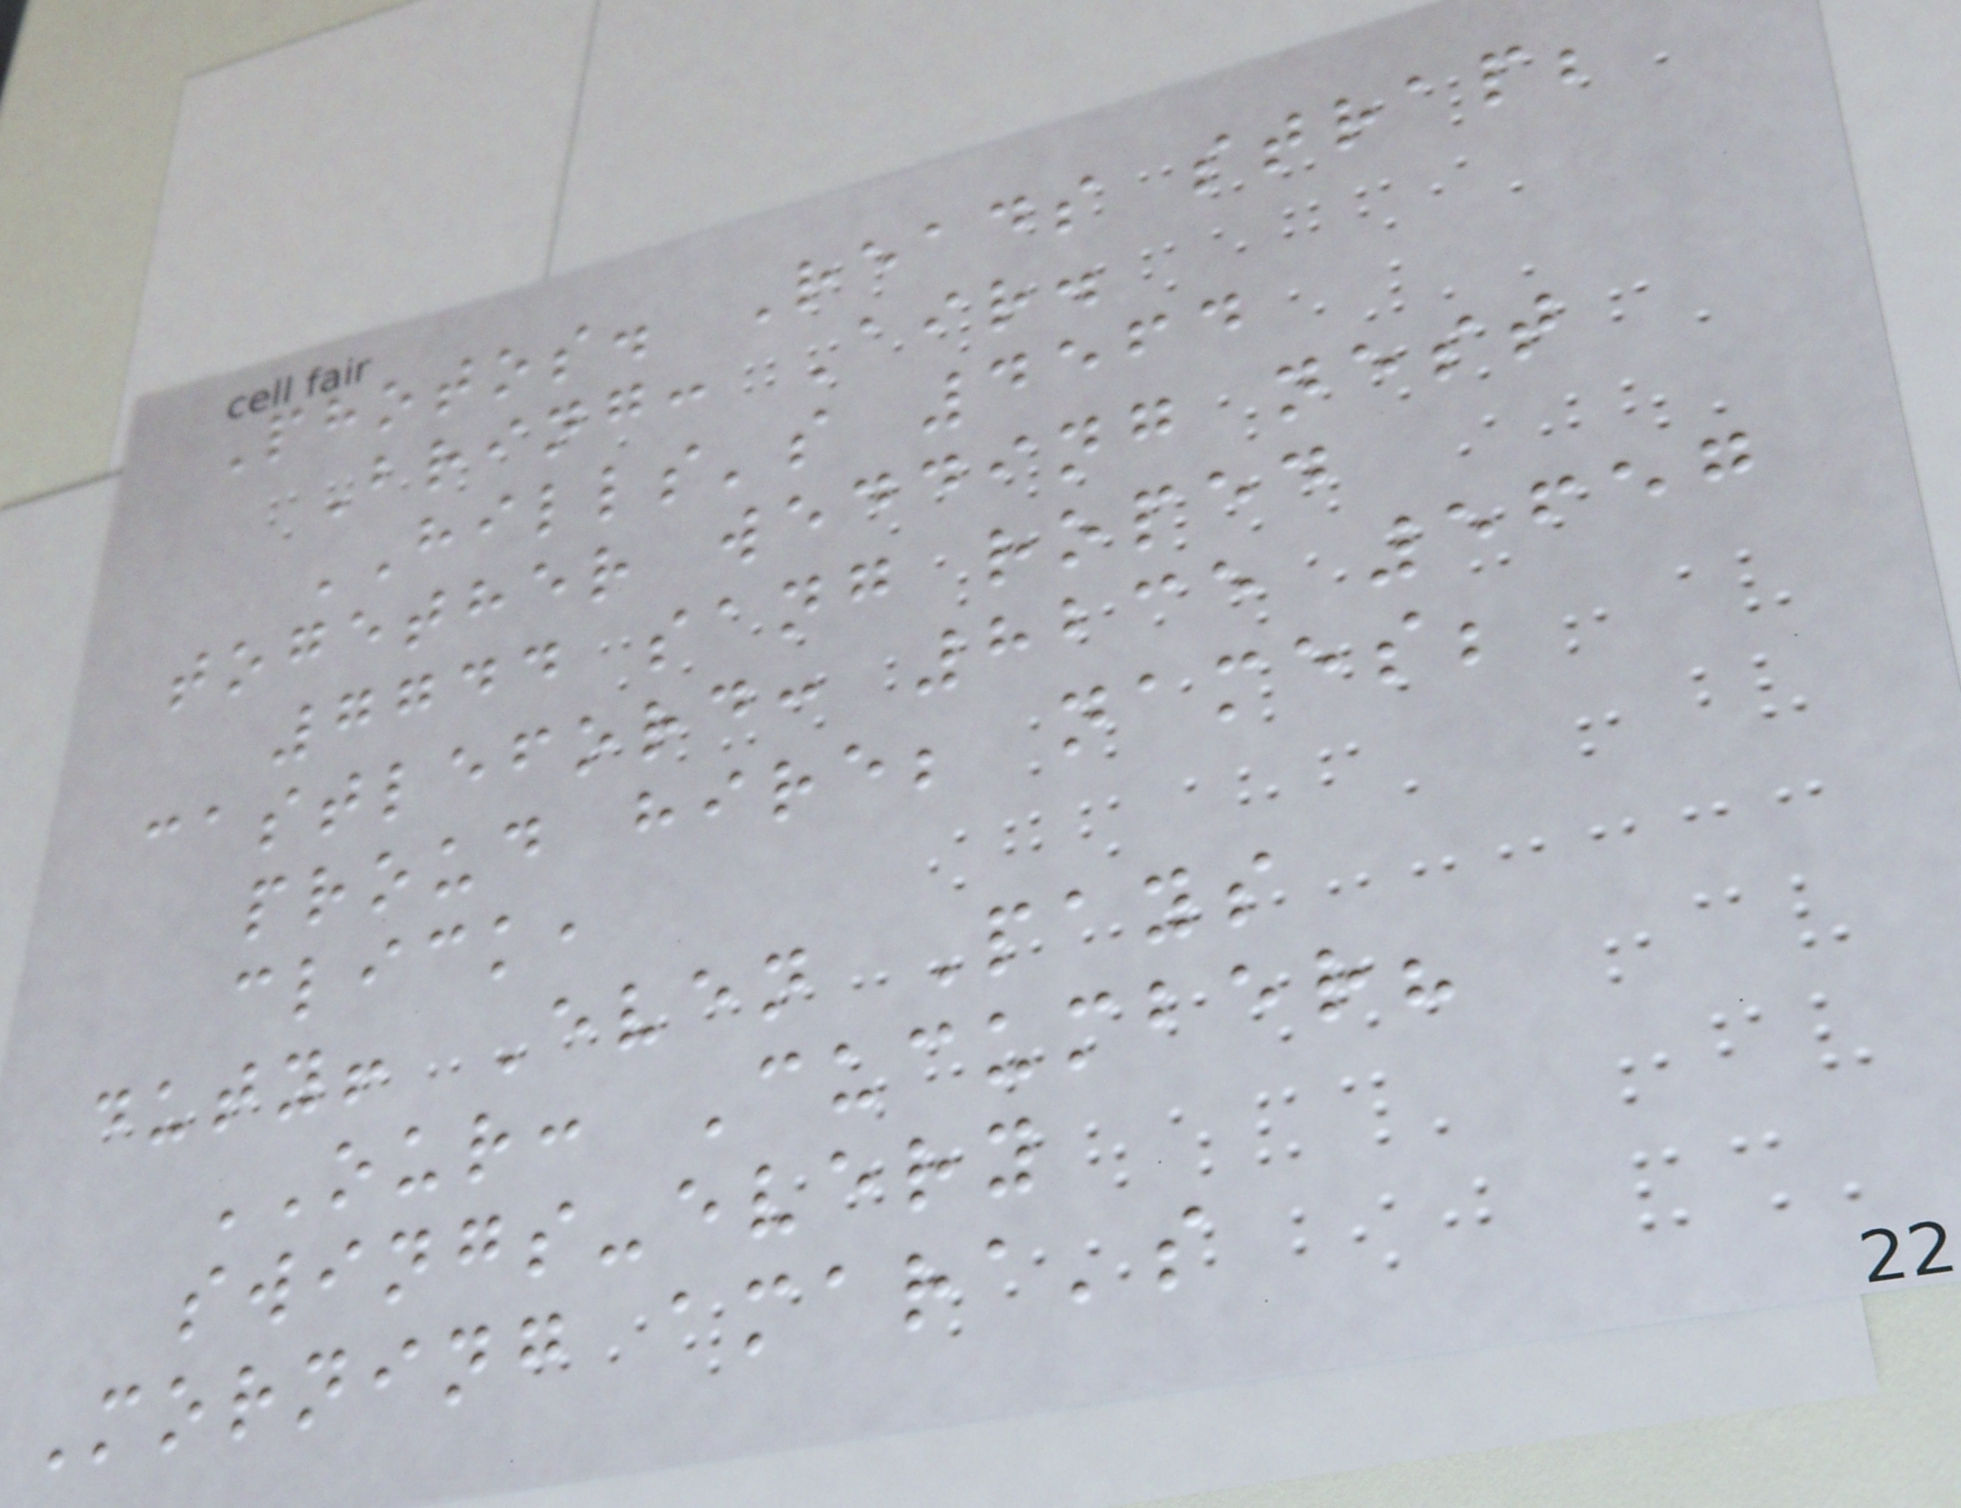Photos. Reads strap;
Bring: Air.
HILLS's 4564
together wedding nest
7744 sang roped
castleford: 8235 5657
proud hire; names;
click,
duty! Even Pays
OUR: Cucumber?
swings-every
Morning amara's
